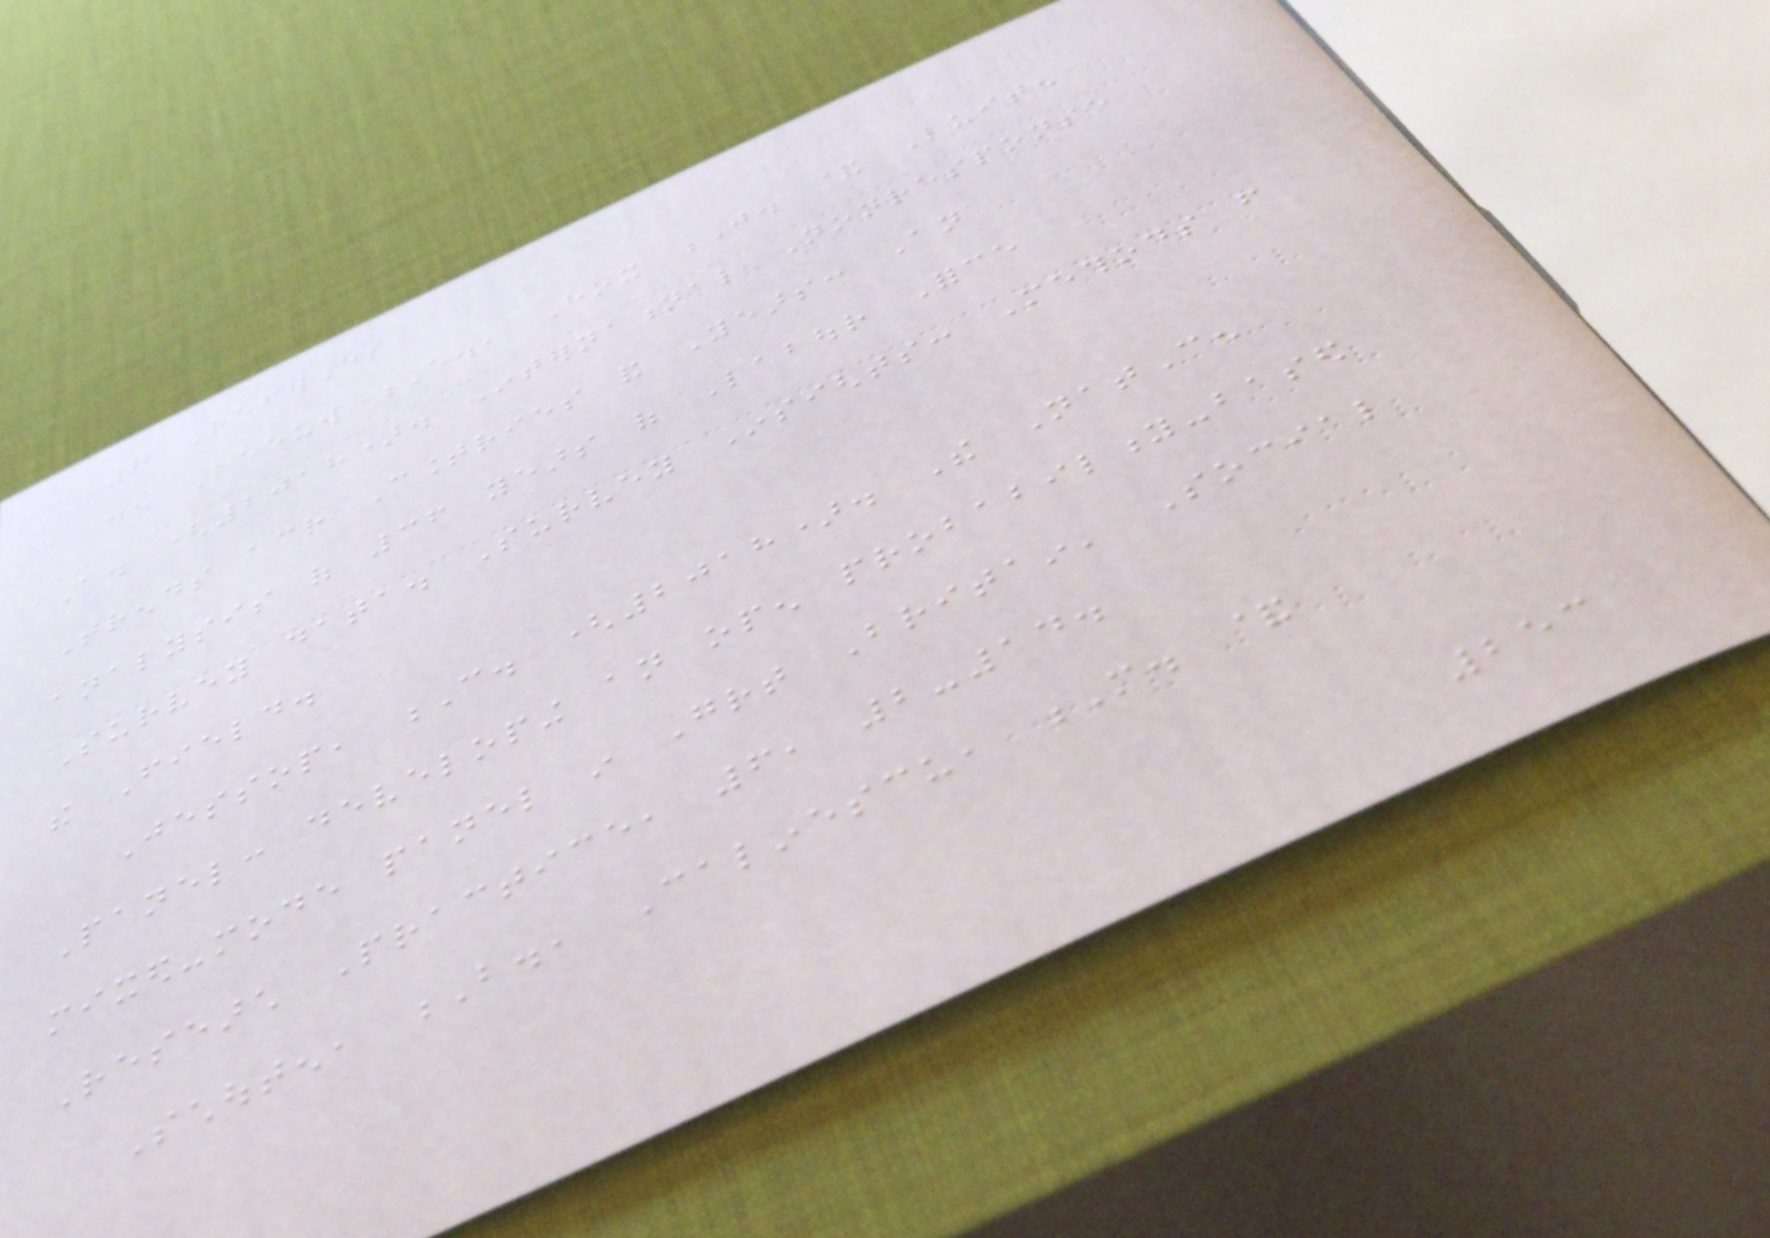7 References
de Leeuw E., Hox J. & Luiten
A. (2018). International Nonresponse
Trends across Countries and Years: An
analysis of 36 years of Labour Force
Survey data. Survey Insights: Methods from
the Field.
Jessop, C. (2018). The NatCen
Panel: developing an open probability-based
mixed-mode panel in Great Britain' Social
Research Practice, 6, 2-14.
Schouten, B., Calinescu, M. &
253
